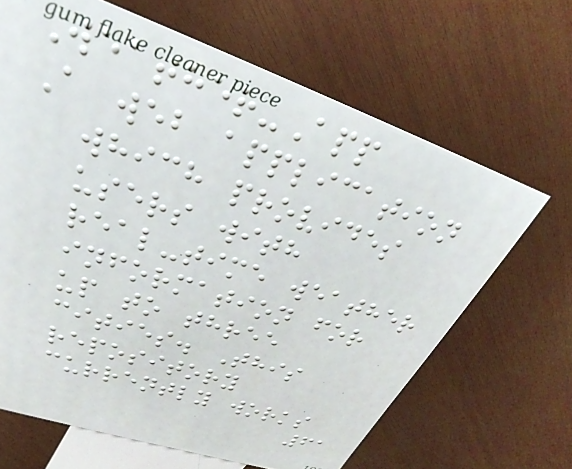Weather-App
A web application
which provides
users with
real-time weather
information for
up to three
cities. This
repository
currently works
61
